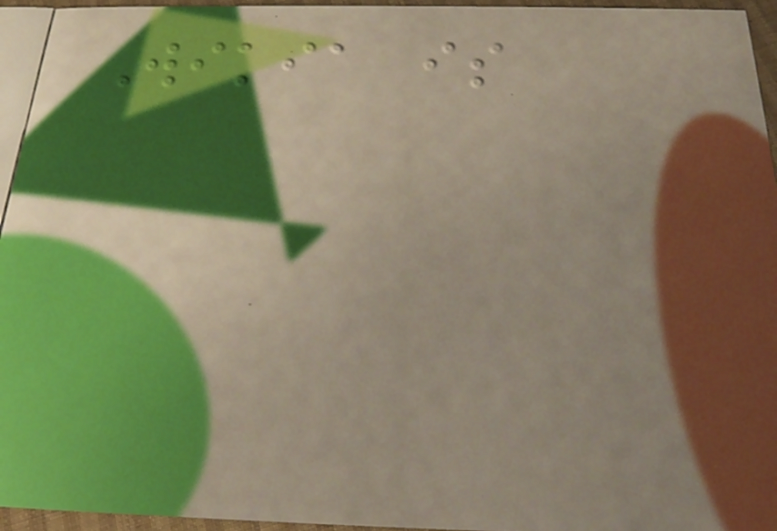Wikia is
